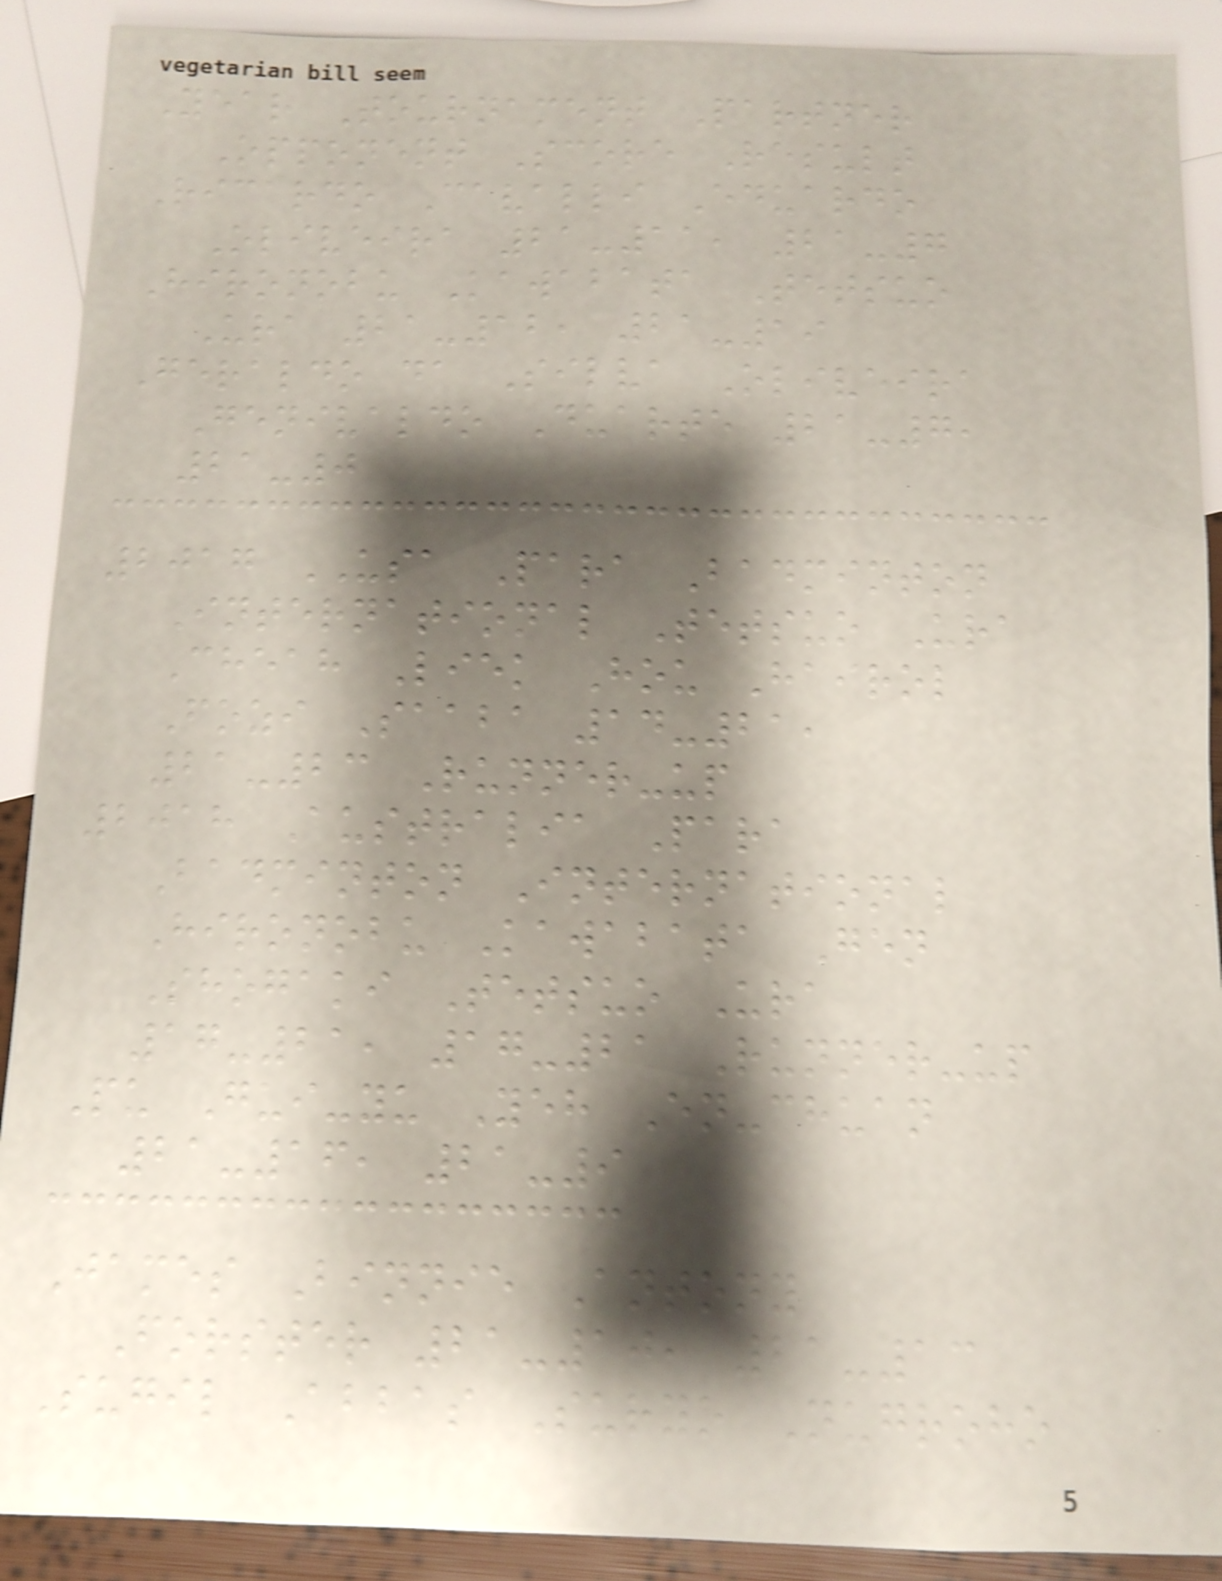Year Tournament Partner
Opponent Score Result
Ricardo Cavalli Eduardo
Oliveira 21-11, 21-7
Hironobu Kawabata Tetsuo
Ura 21-12, 21-19
Geraldo da Silva Oliveira
Genivaldo Duarte 21-7,
21-0
2017 USA Para Badminton
International Tetsuo Ura
Cheah Liek Hou Hairol
Fozi Saaba 14-21,
21-23 Runner-up
2018 Australia Para
Badminton International
Hironobu Kawabata Gen
Shogaki Tetsuo Ura
17-21, 17-21 Runner-up
Pu Gui-yu Yeh En-chuan
21-16, 21-9
James Binnie Antony
Forster 21-10, 21-13
Sugil Abbas Suryo Nugroho
